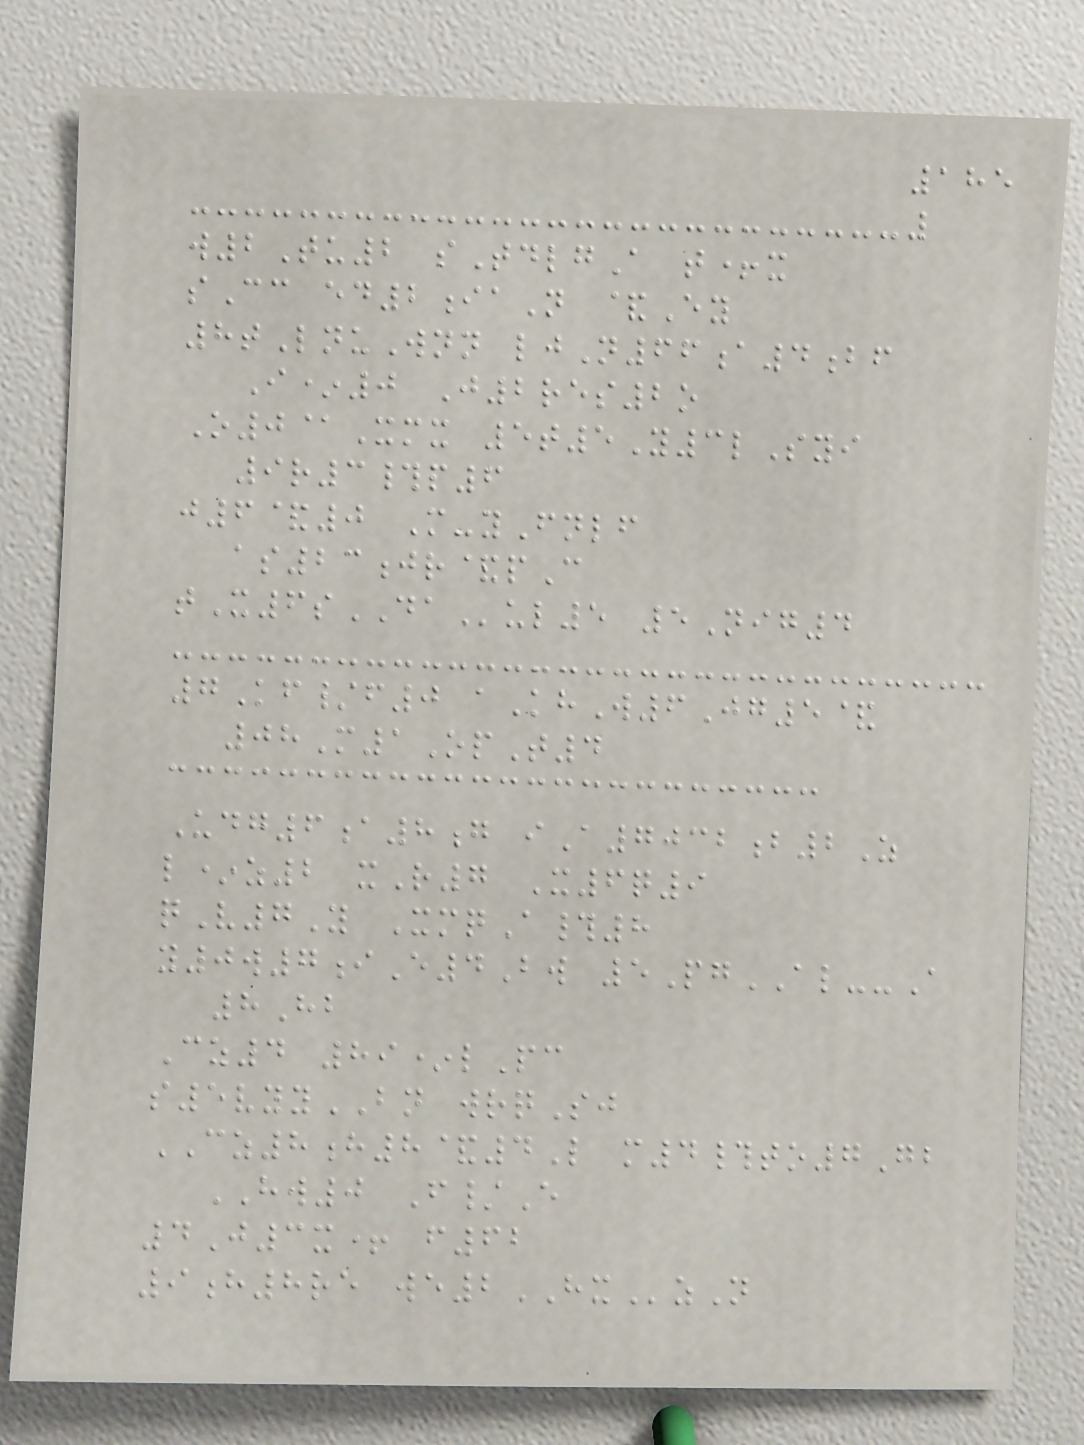185
w2Tu2 sTdlgA t+x
sCc ed2iaN &Ey
8tLnuWnn ljN66a4bf
I*0 J2res2o
O0@Xmx 5t5Y3lSyi
9r3#p6
j6&0 M-yFnlf
as23jr&pC
tX6sDAul5 5Nig4
7Kf/f0 aKhW6Jg5&
08M1OpT4
Udg6a8g iA7032b2Z
l*z2 xR7 X6q9
qV7Y XmqA#8
y0w7iE4Bw 5PgAL--A
8Hb
Cz4 89*lPc
s5vyyBN wrqSj
CZ8h8&4L m4#to7Gb
HW0 F/E
4J3x+ f62
9h8re we2HXzN
